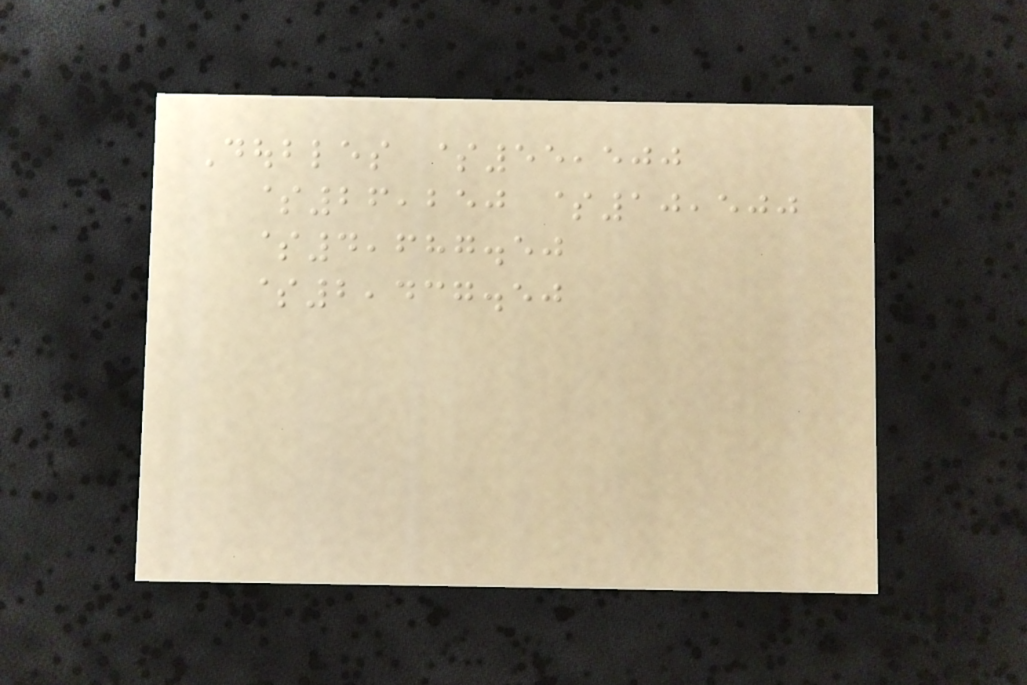Doubles $55,500
$26,250 $10,500
$4,687.50
$2,437.50
